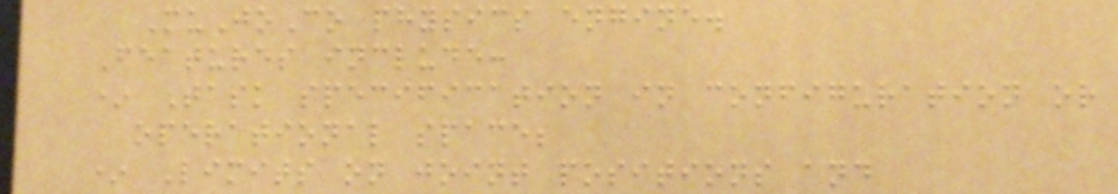MuJoCo physics engine.
Features include:
* Task specification in configuration or
operational space;
* Limits on joint positions and
